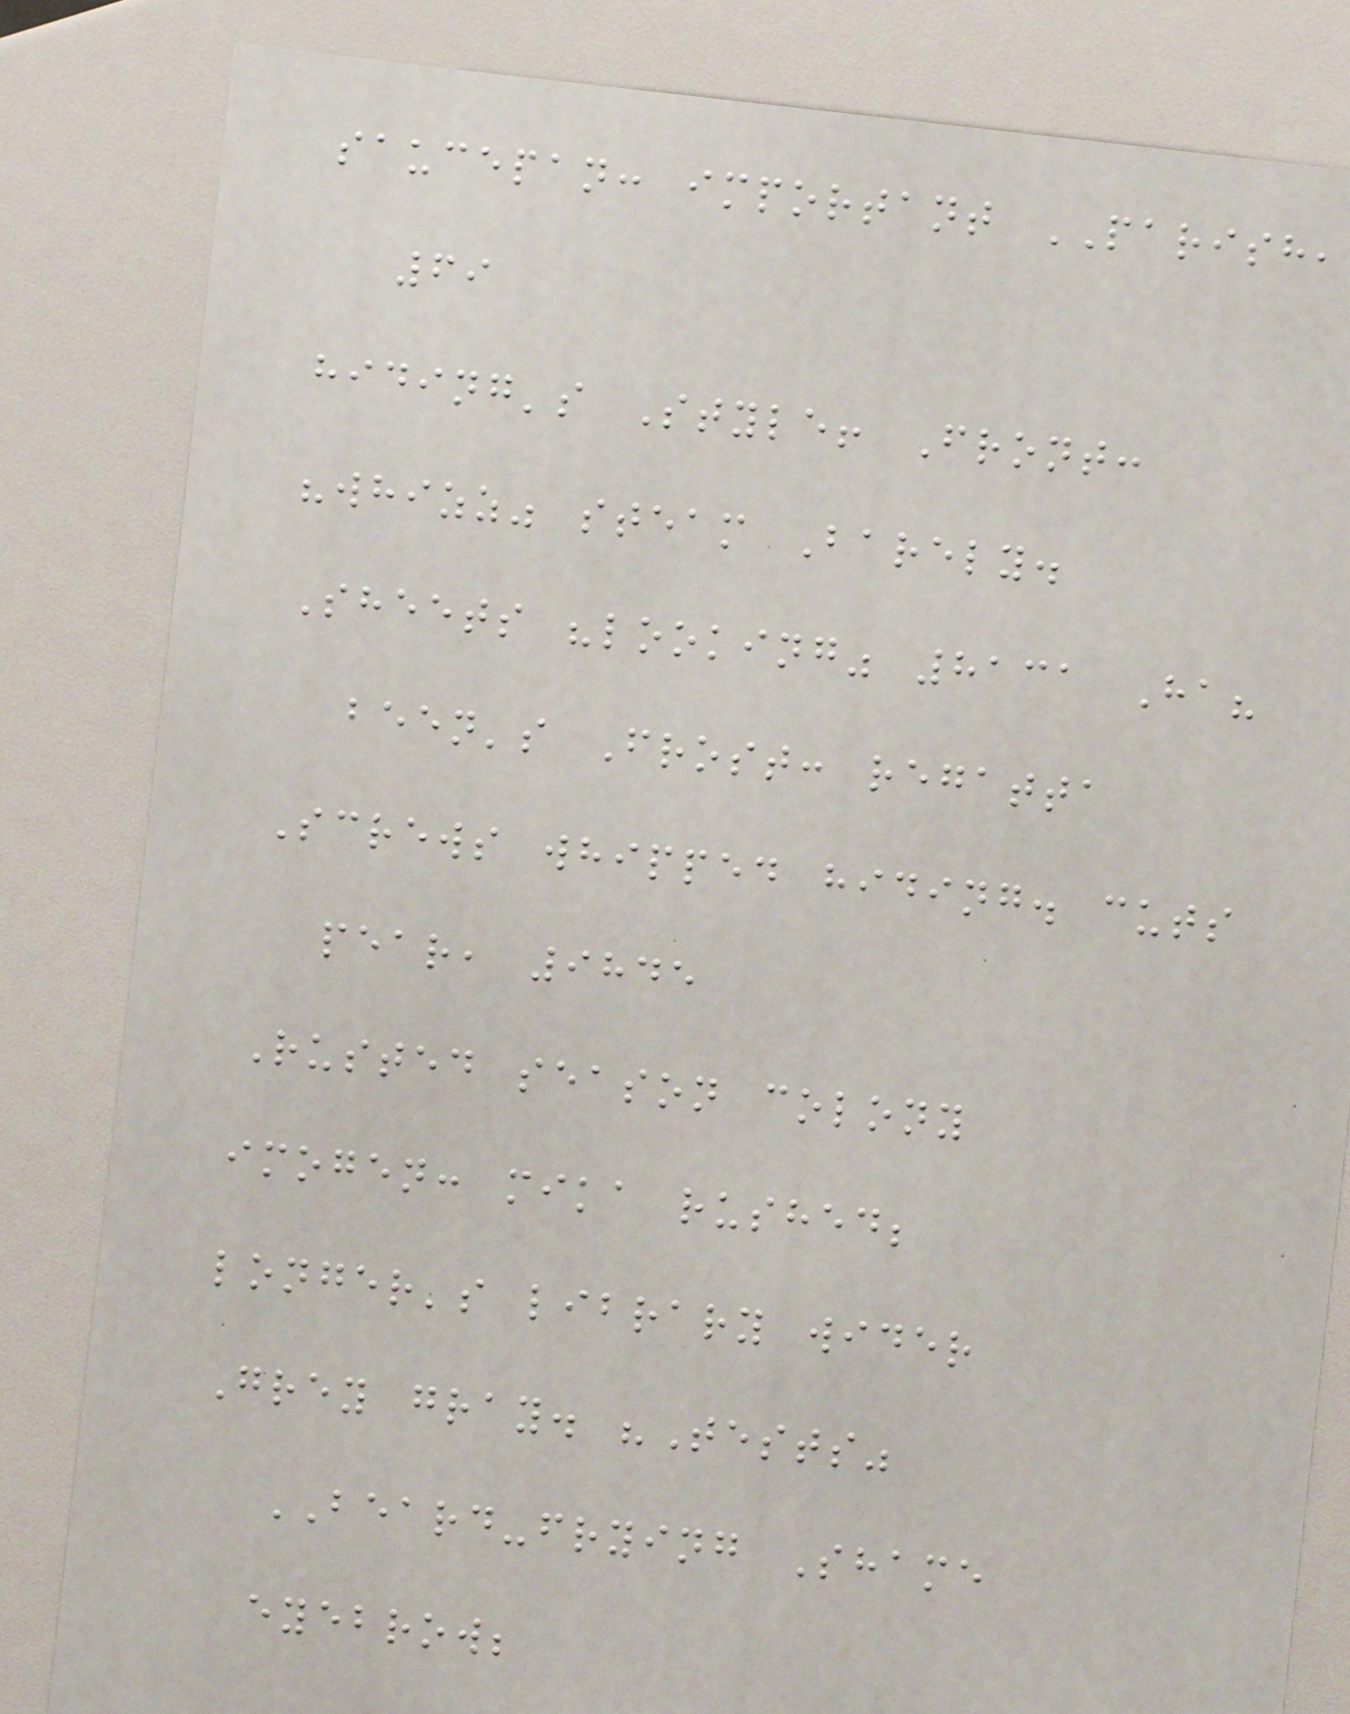saucepan: important PARISH,
69
hiding's Style! Front:
"whizz" steam Barely.
Sheets "looking" 8131 Ha?
been's Frost: regatta
Screws whipped hiding. cuts
pear, 9845
Rusted season colony
imogen: mika rushed;
longer's library wider
Grey gray. "Tests"
BEARD-frying Shame
eyebrow;
